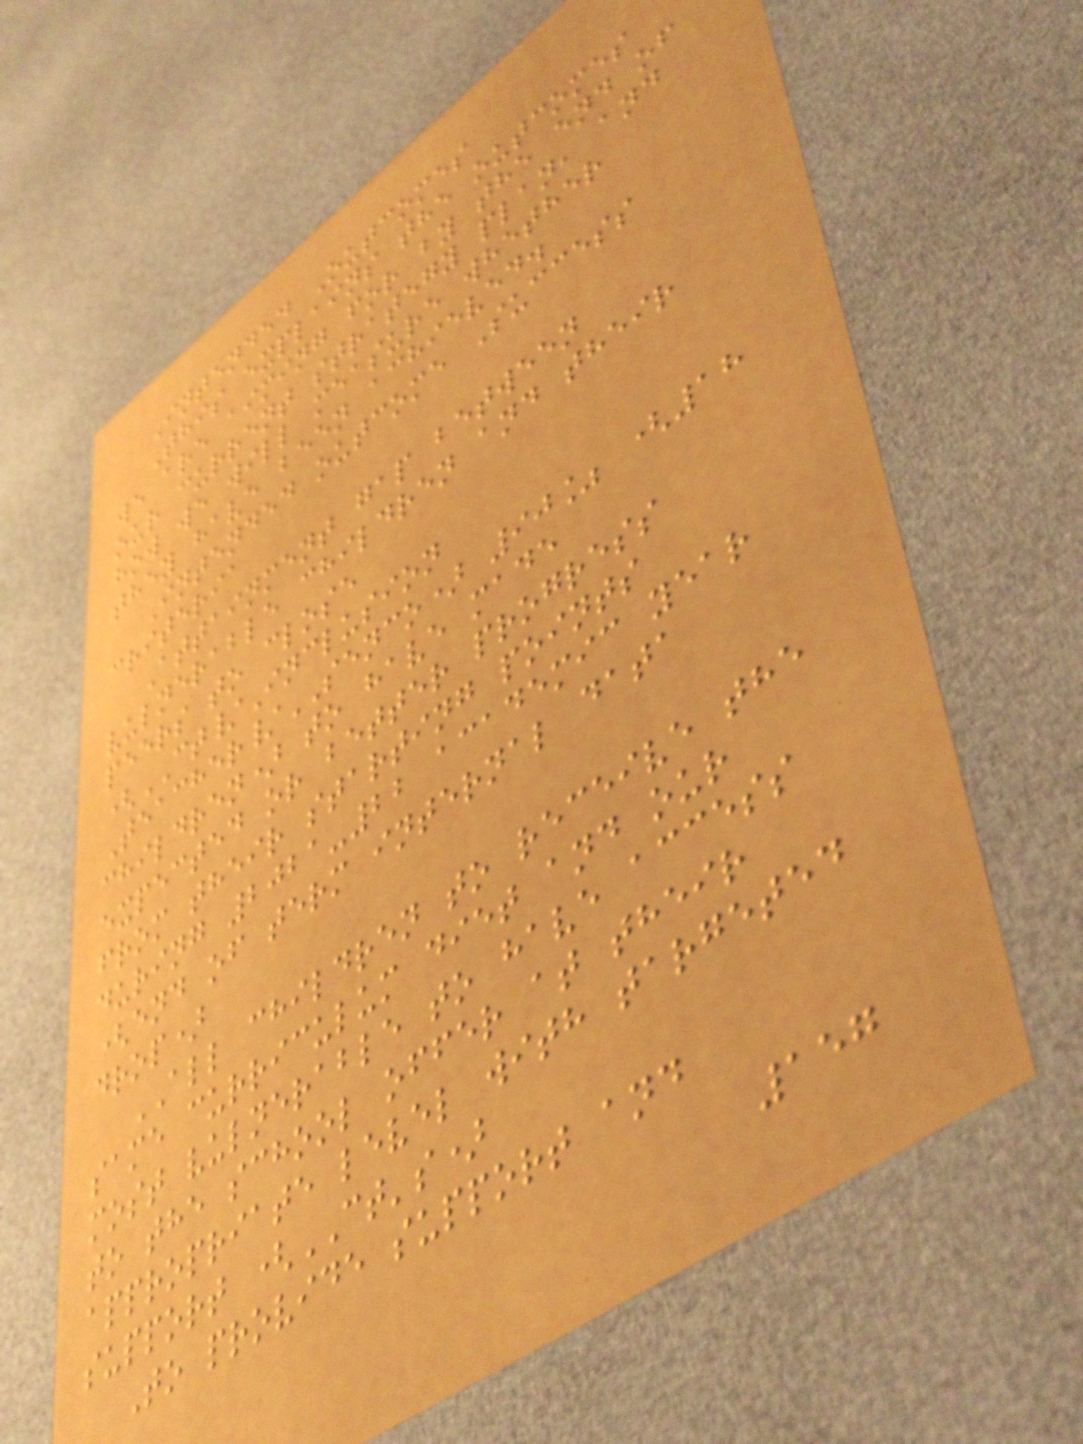Intended Outcomes
This explains the outcomes
we are aiming for by the end of
our current strategy plan, and
how we will measure whether
they have been achieved.
Intended outcome Success
criteria
Attainment gap between
vulnerable children and their
peers to close
(CT/Inclusion
Teacher/SENCO) 90% (18
children) to have made
expected or better progress
from their starting points
during 2021-22 academic year
(end of term internal data
drop)
ALL children to receive the
same curriculum diet and our
most vulnerable to have access
to the school offer at their
appropriate level with targeted
support (CT's)
To provide support and
157
